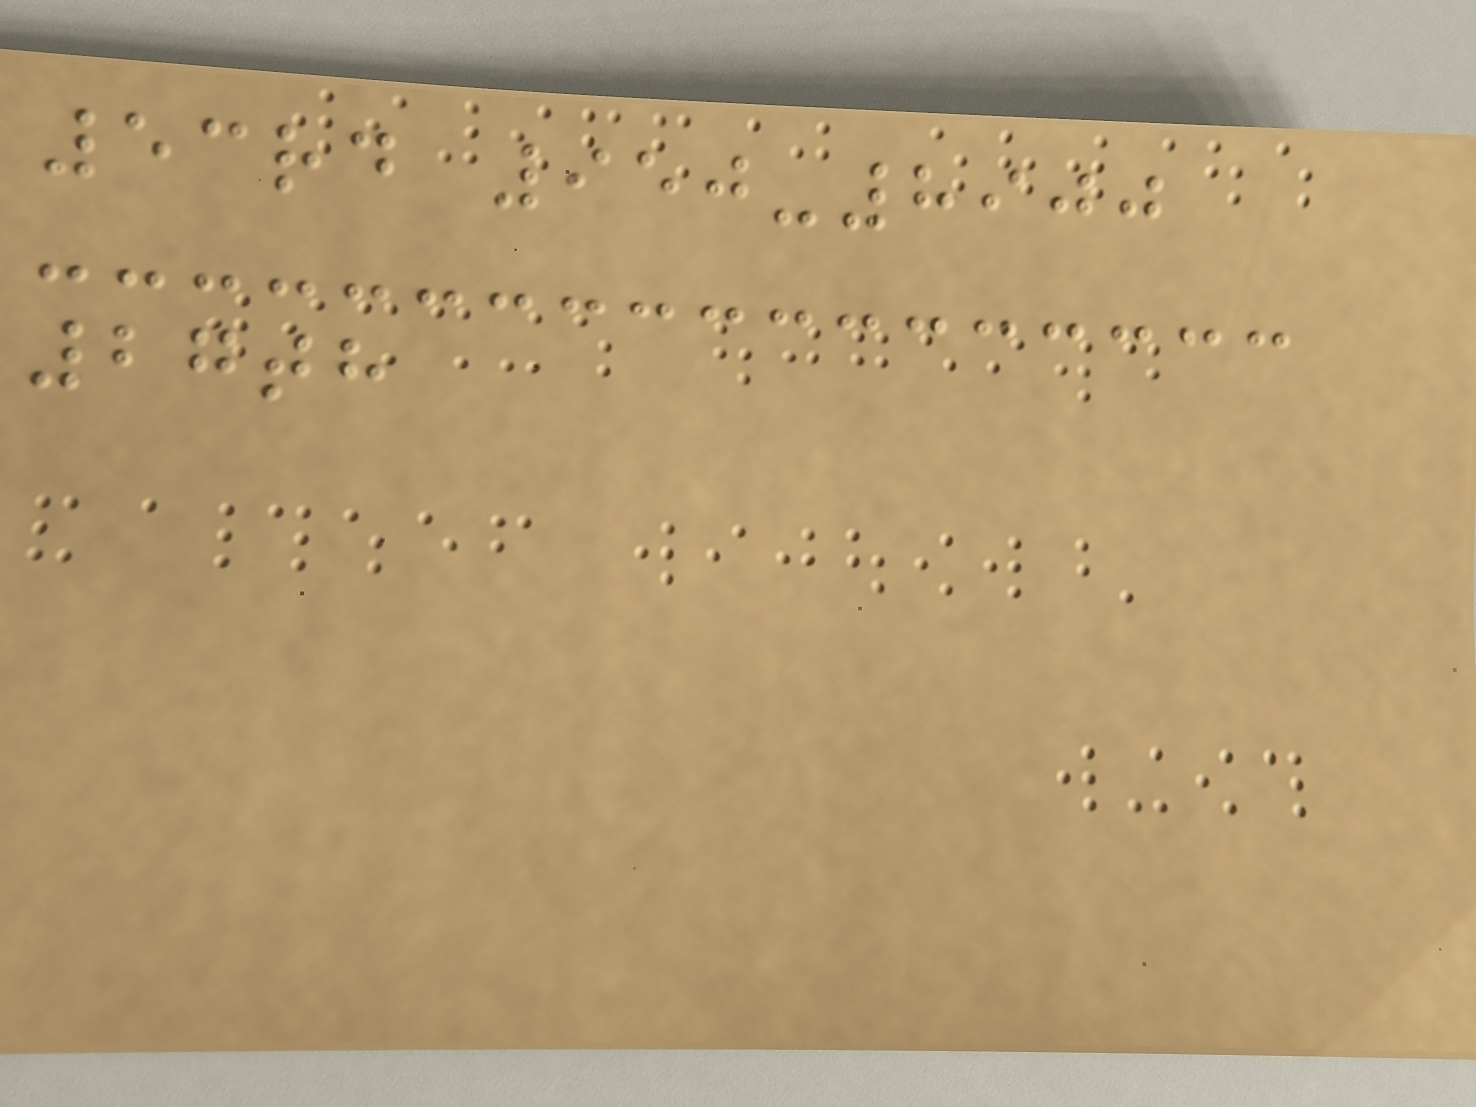53rd 950-8900
27th
